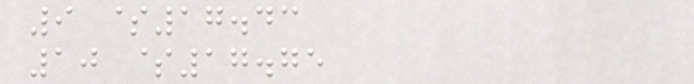9 $17.43
10 $17.75
